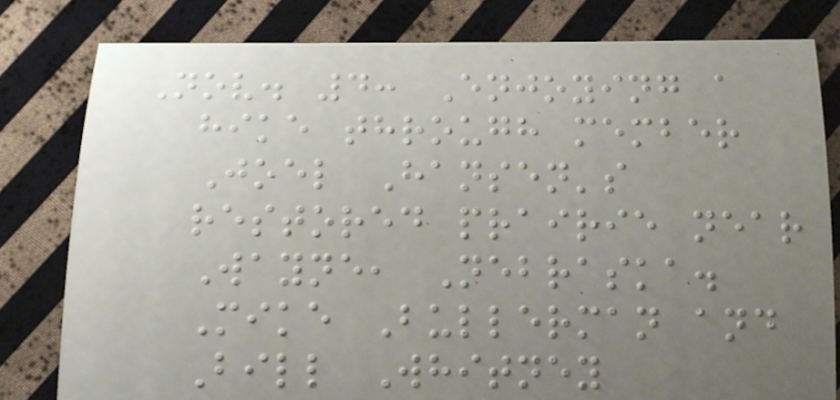Nov. 4: Enjoying a
hike through member
Joel Hansen's
restored prairie near
Wayne, Nebraska.
Mike Bullerman and
Bill Whitney
